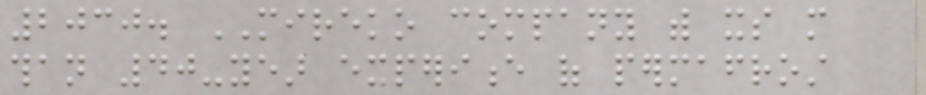2030. MIREKO company with its more
than 40-year experience of permafrost
